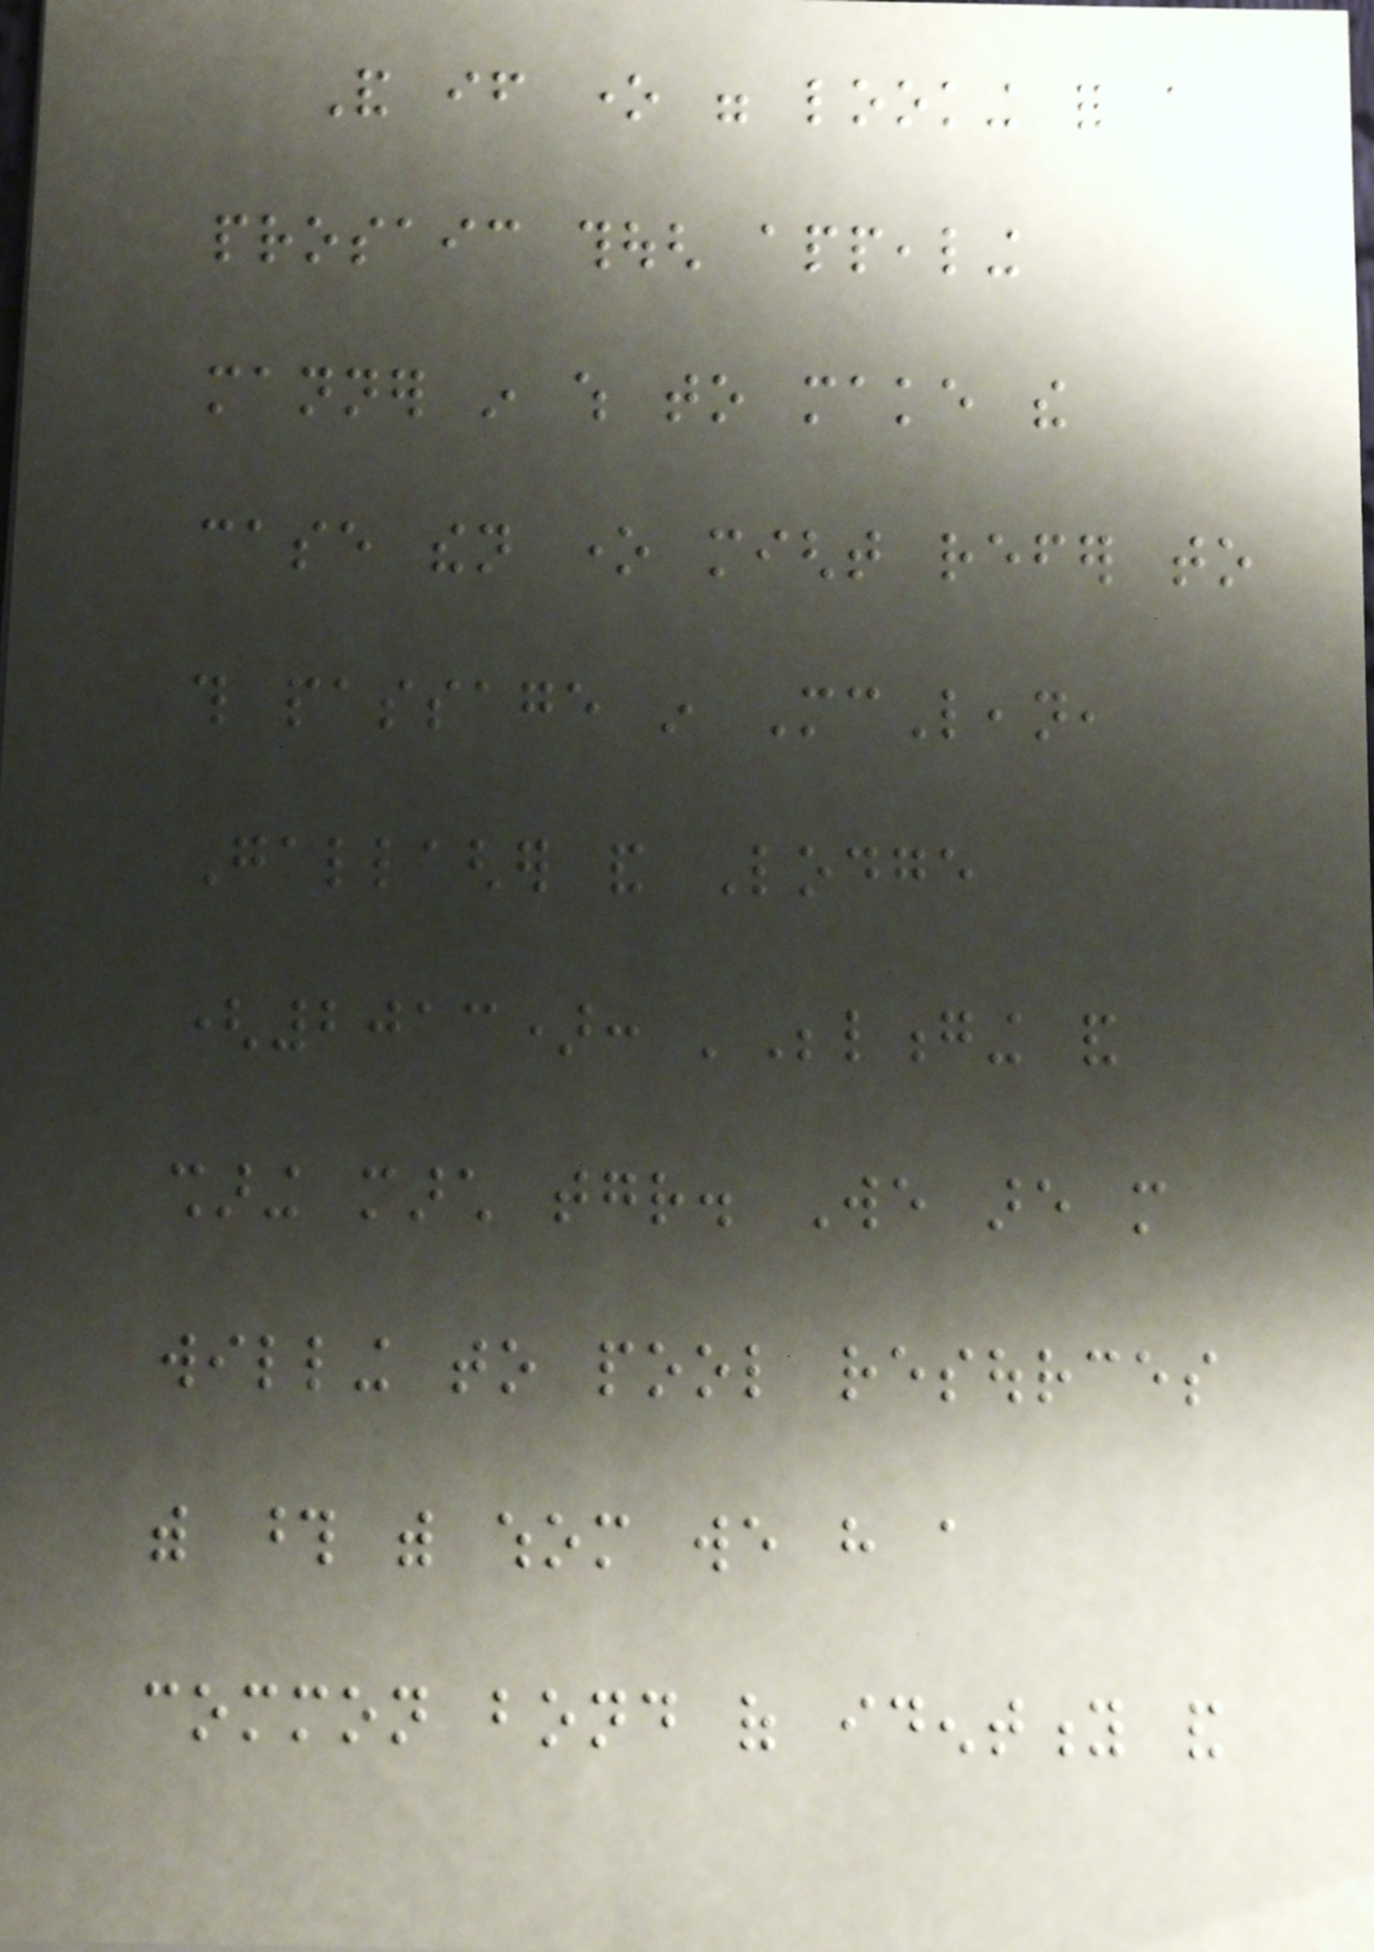And if one were looking for a
prosaic though appealing
manner in which to make the
case then one might refer to
this passage in McLean,
Gallagher and Lodge
(2013): 'Belonging and
sharing march together. We are more
willing to pool resources
with those with whom we have a
common bond of identity and
